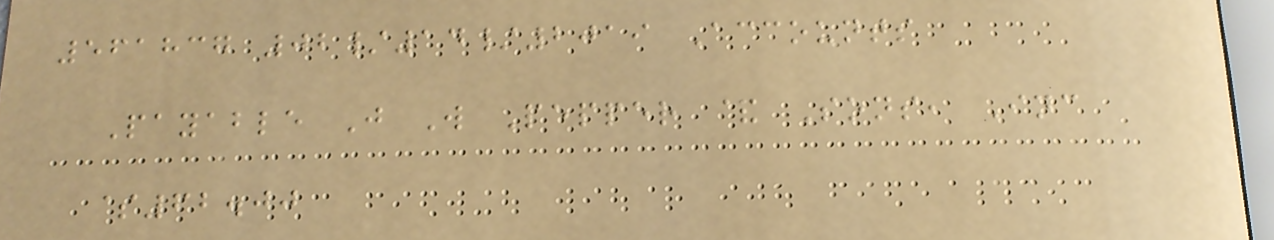561837 02/14/2019 Accounts
Payable J W Pepper & Sons, Inc
$62.00
